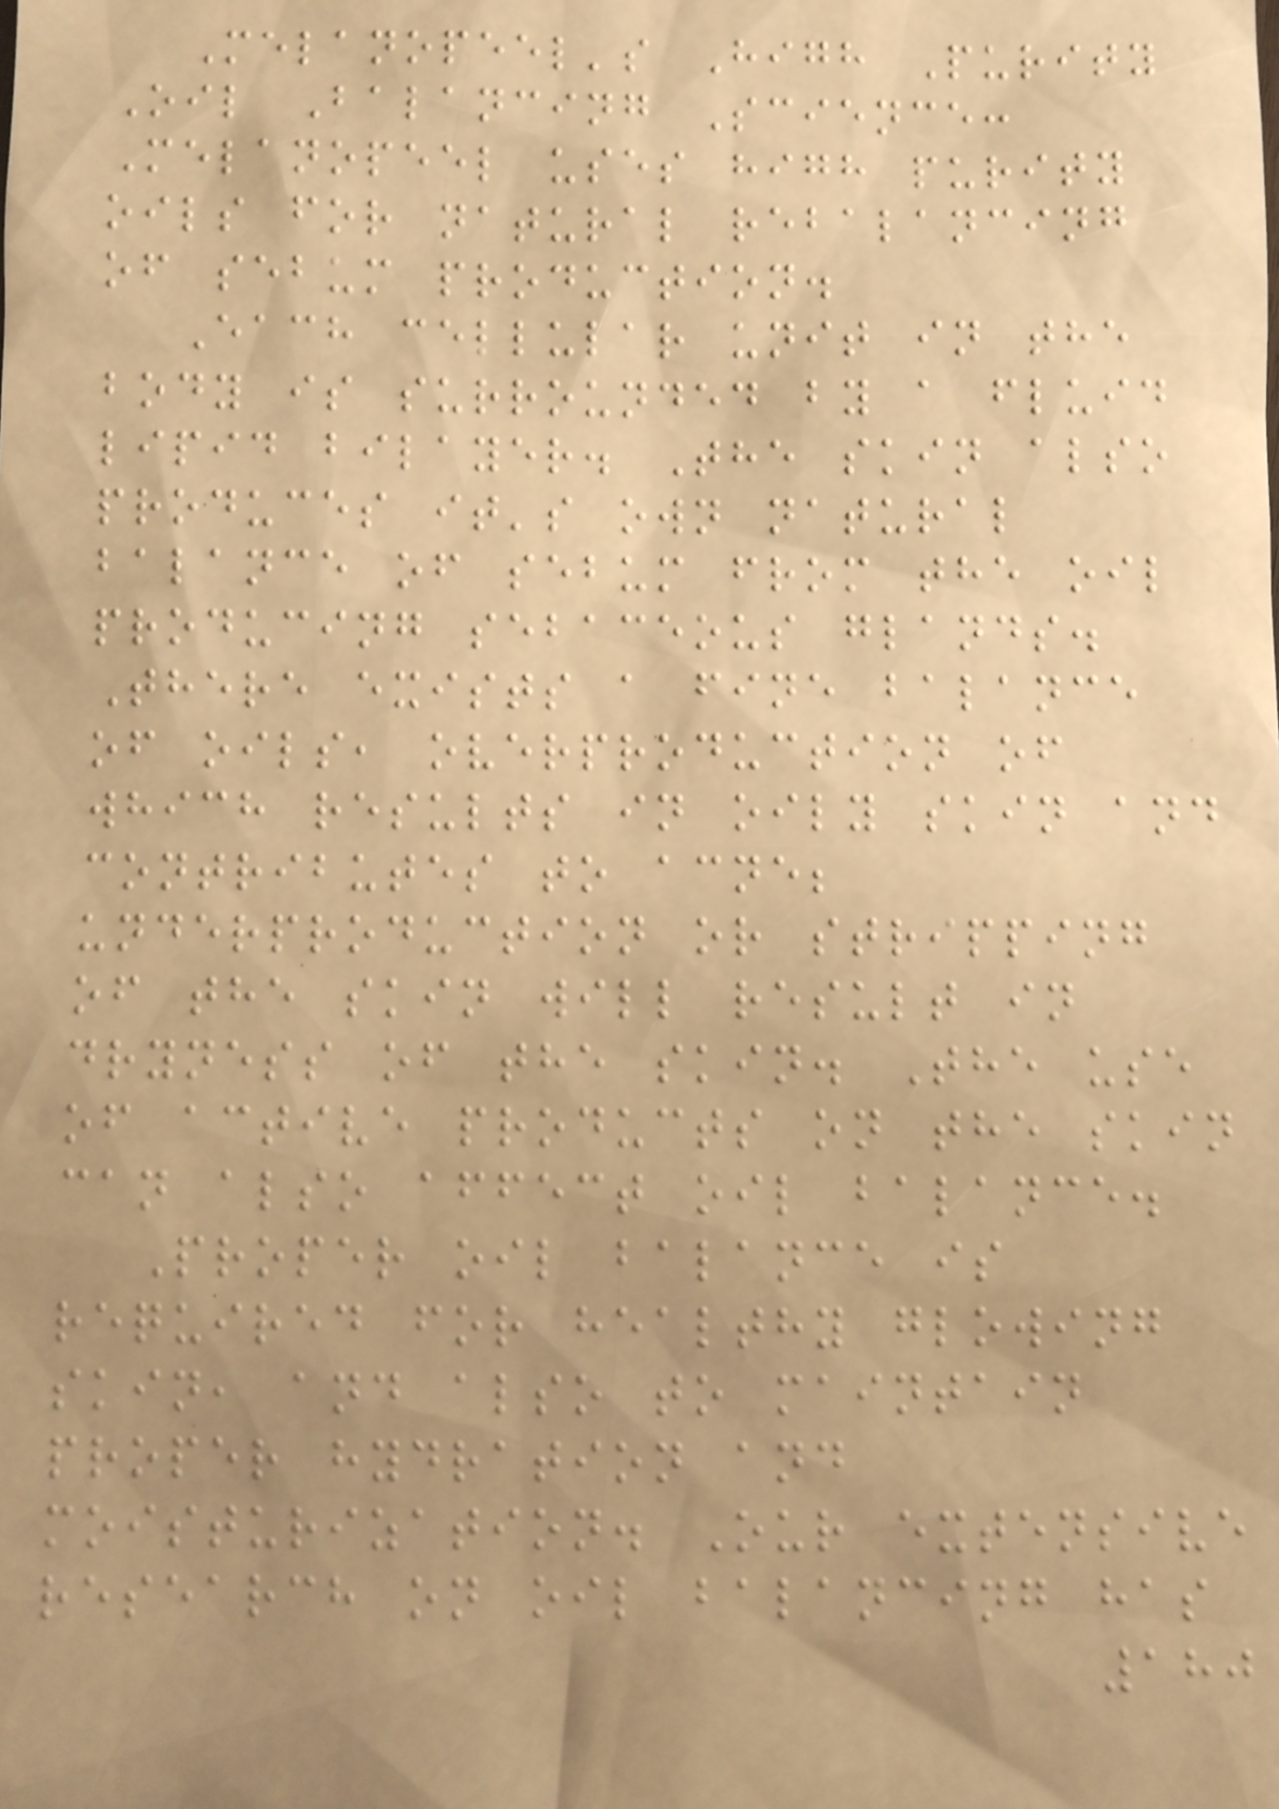Melanopeel's High Purity
Oil Balancing Science:
Melanopeel uses high purity
oils for natural rebalancing
of sebum production.
Each cellular unit in the
body is surrounded by a fluid
lipid bilayer. The skin also
produces it's own natural
balance of sebum from the oil
producing sebaceous glands.
There exists a fine balance
of oils, overproduction of
which results in oily skin and
contributes to acne;
underproduction or stripping
of the skin will result in
dryness of the skin. The use
of active products on the skin
can also affect oil balance.
Proper oil balance is
required for healthy glowing
skin, and also to maintain
proper hydration and
moisturization. Our extensive
research on oil balancing has
180
